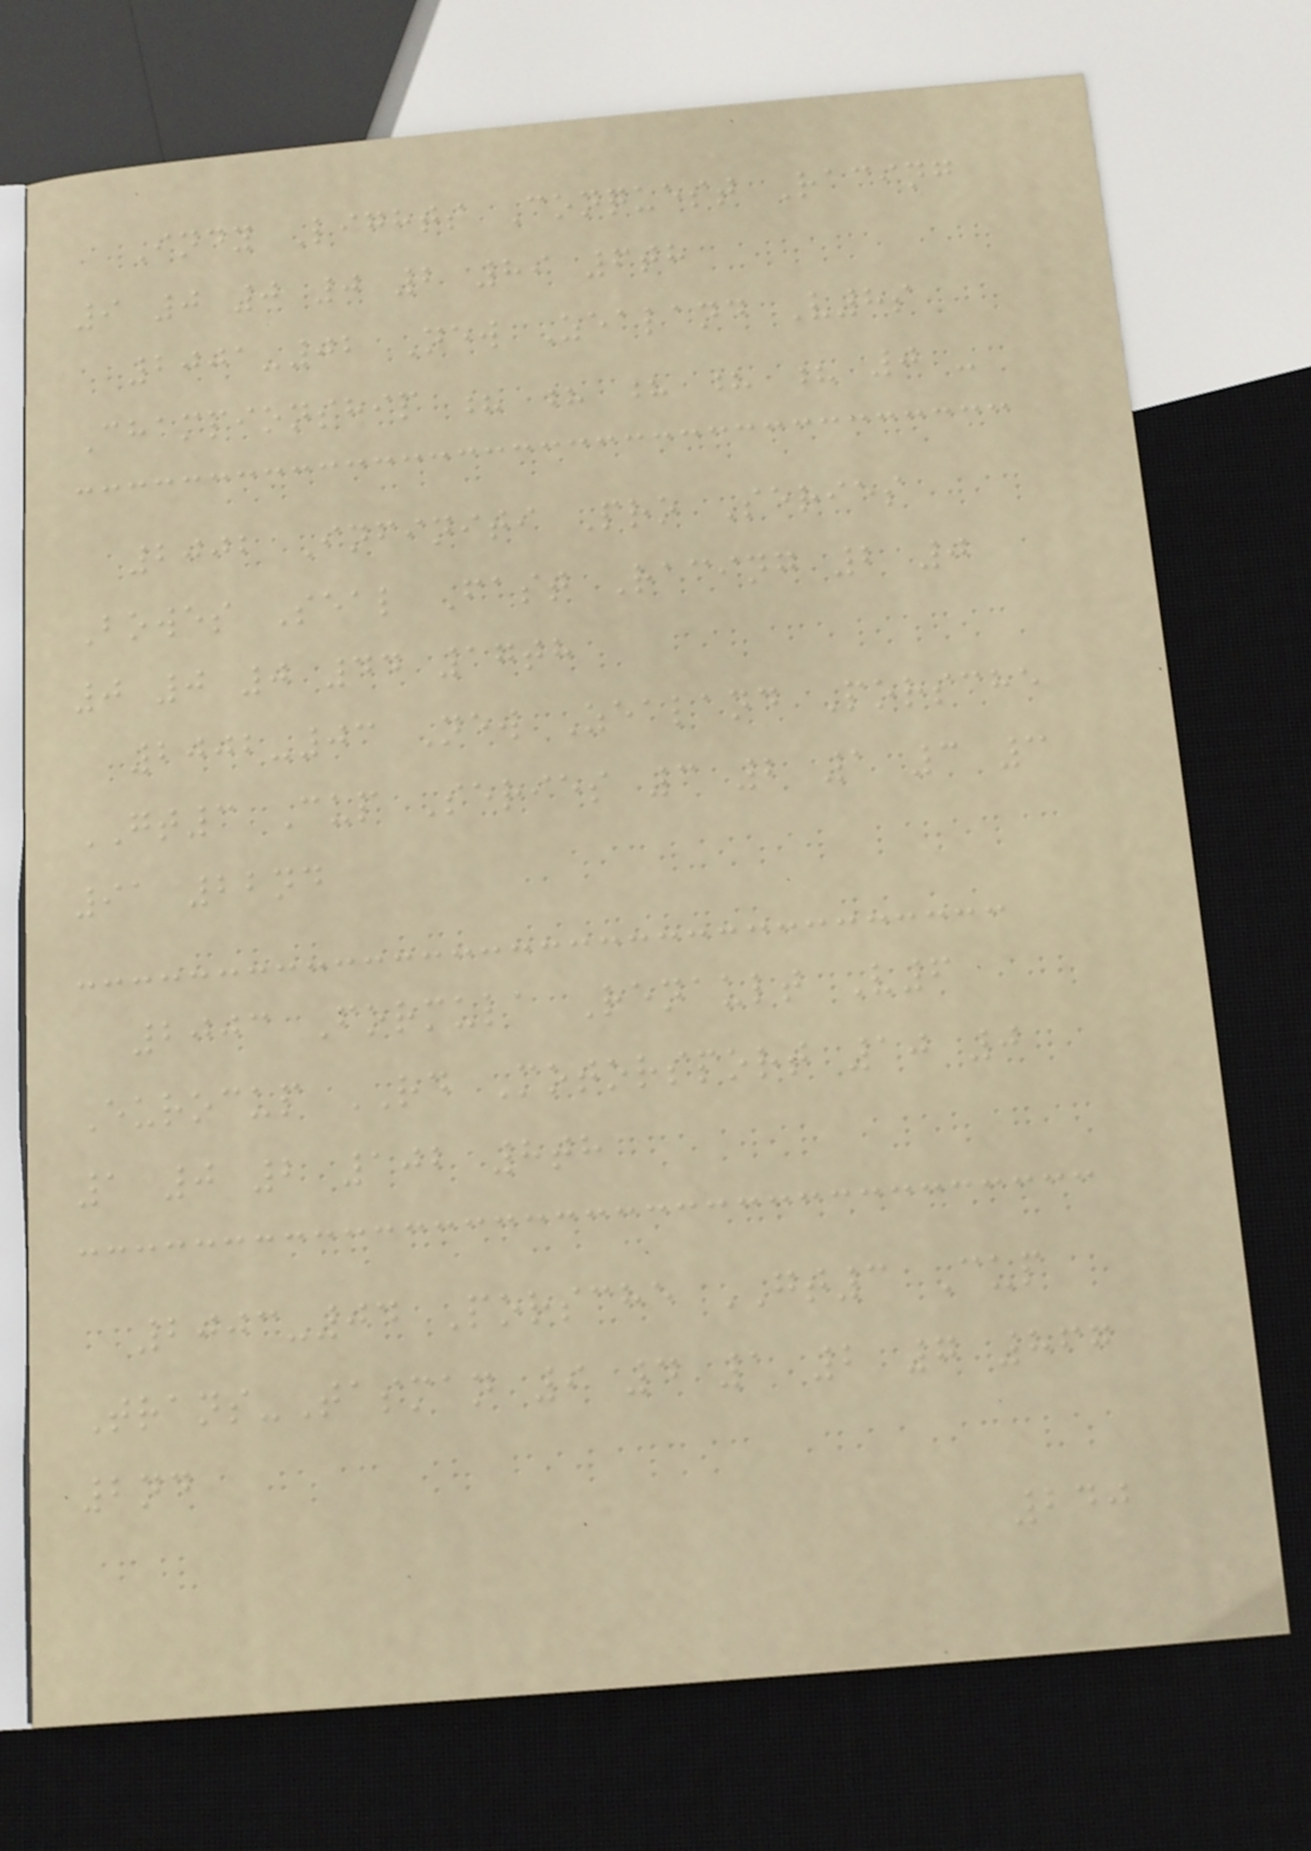Indy Lights Conquest Racing
9 0 0 0 2 89 6th
2001-02 New Zealand V8s
Championship ? ? ? ? ? 0 -
2002 Infiniti Pro Series
Bowes Seal Fast Racing 2 0
0 0 0 44 17th
2002-03 New Zealand Porsche
GT3 Cup Series 3 2 1 3 3
91 22nd
2003 Formula Renault V6
Eurocup RD Motorsport 10 0
1 0 2 102 8th
2003-04 Porsche GT3 Cup
Trans-Tasman 9 4 1 2 7 867
2nd
240
